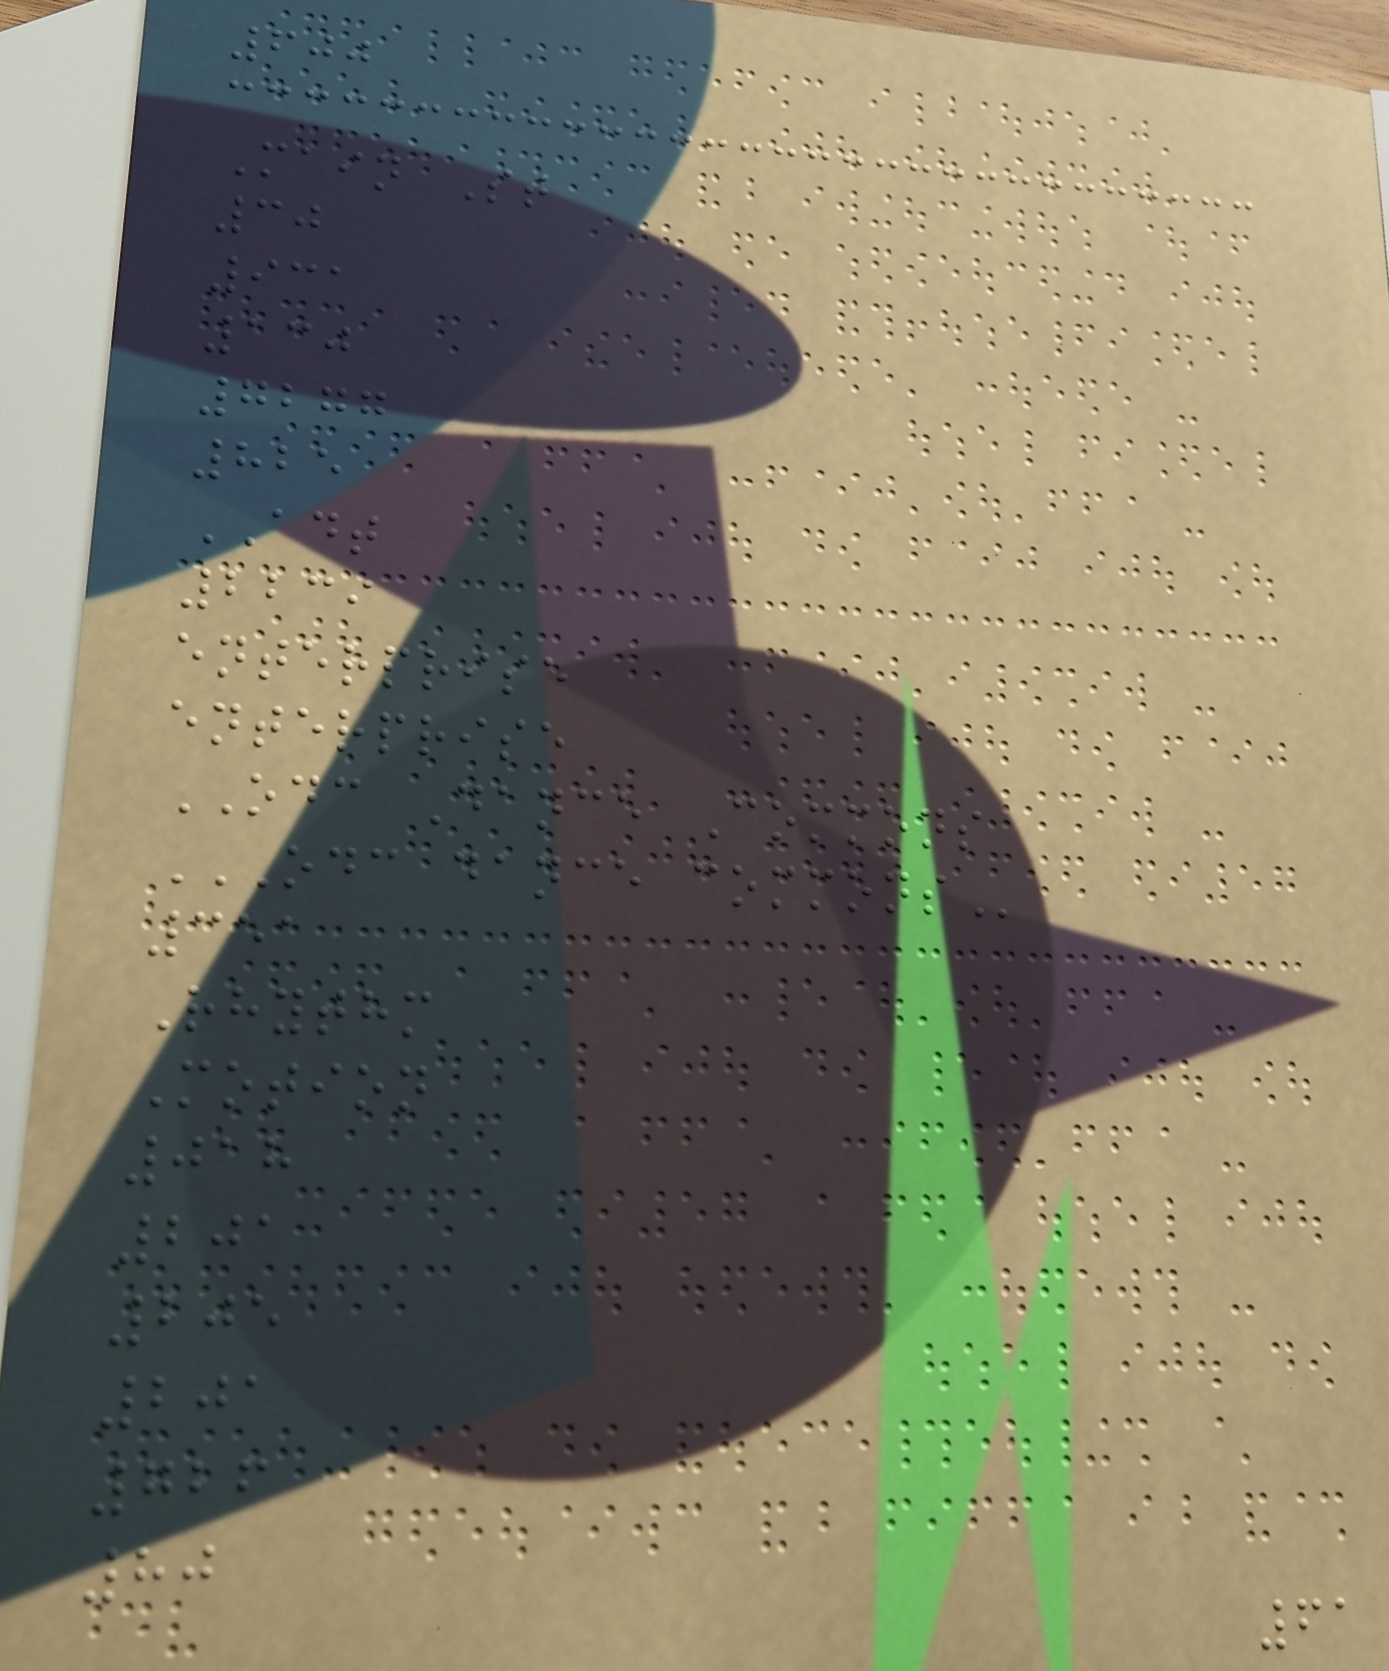600
Main St
30
931
130
7277
825
ADT
2239
enterprise
enterprise
ODC Dance Commons
ODC DANCE COMMONS
351
Rhythm
Motion
018
201
205
201
726
80
61
